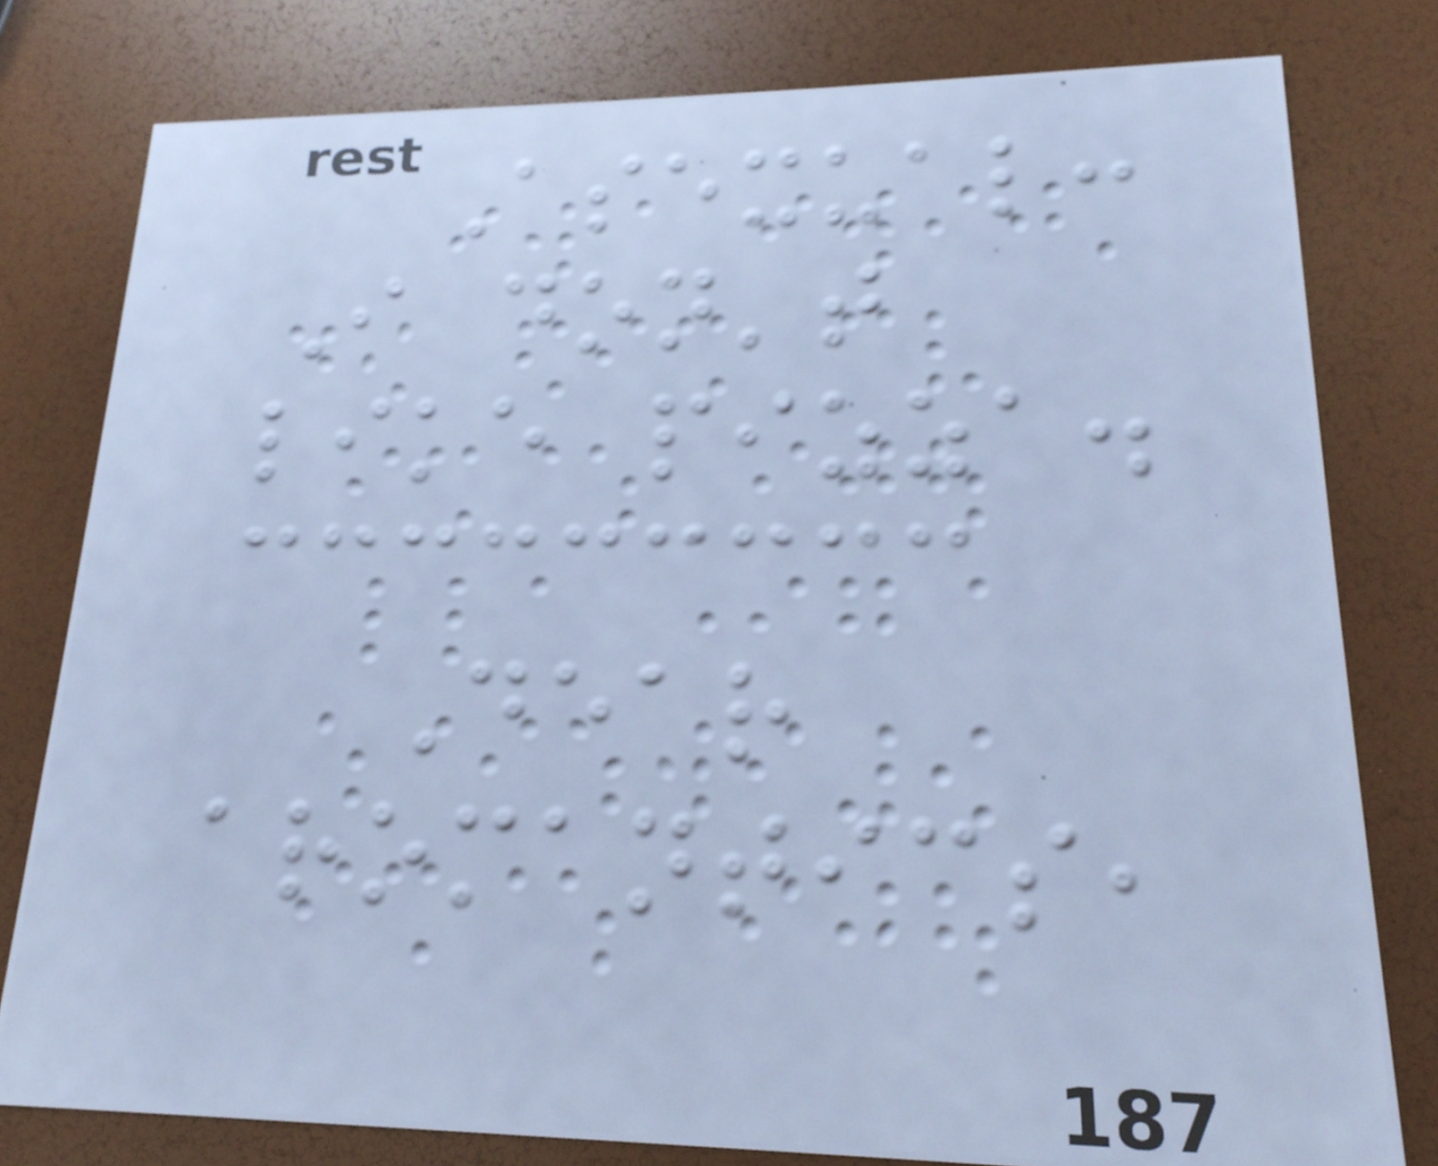Asexual:
I don't
like pizza.
Dear
aromantics,
